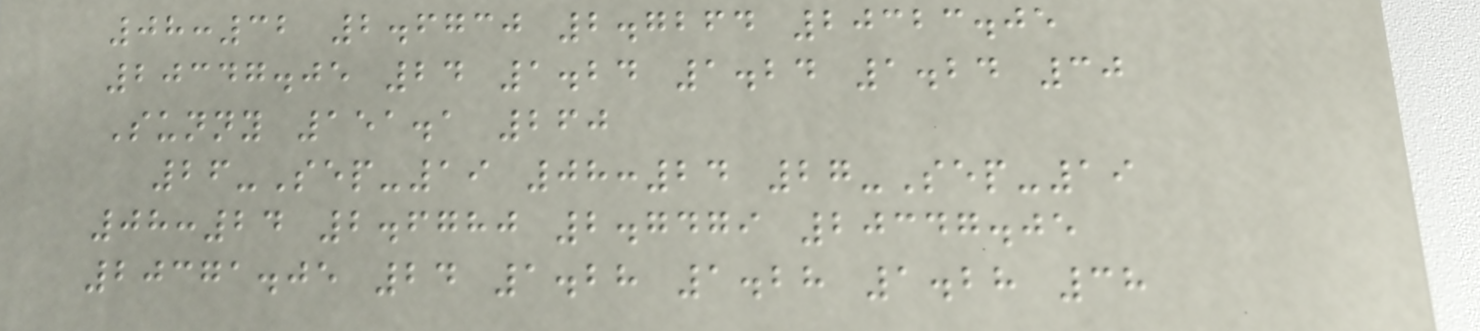08:32 2.6730 2.7264 20323.05
20347.05 24 1.24 1.24 1.24 30
Sunny 151.1 260
26-Sep-19 08:24 27-Sep-19
08:24 2.6780 2.7479 20347.05
20371.05 24 1.28 1.28 1.28 38
